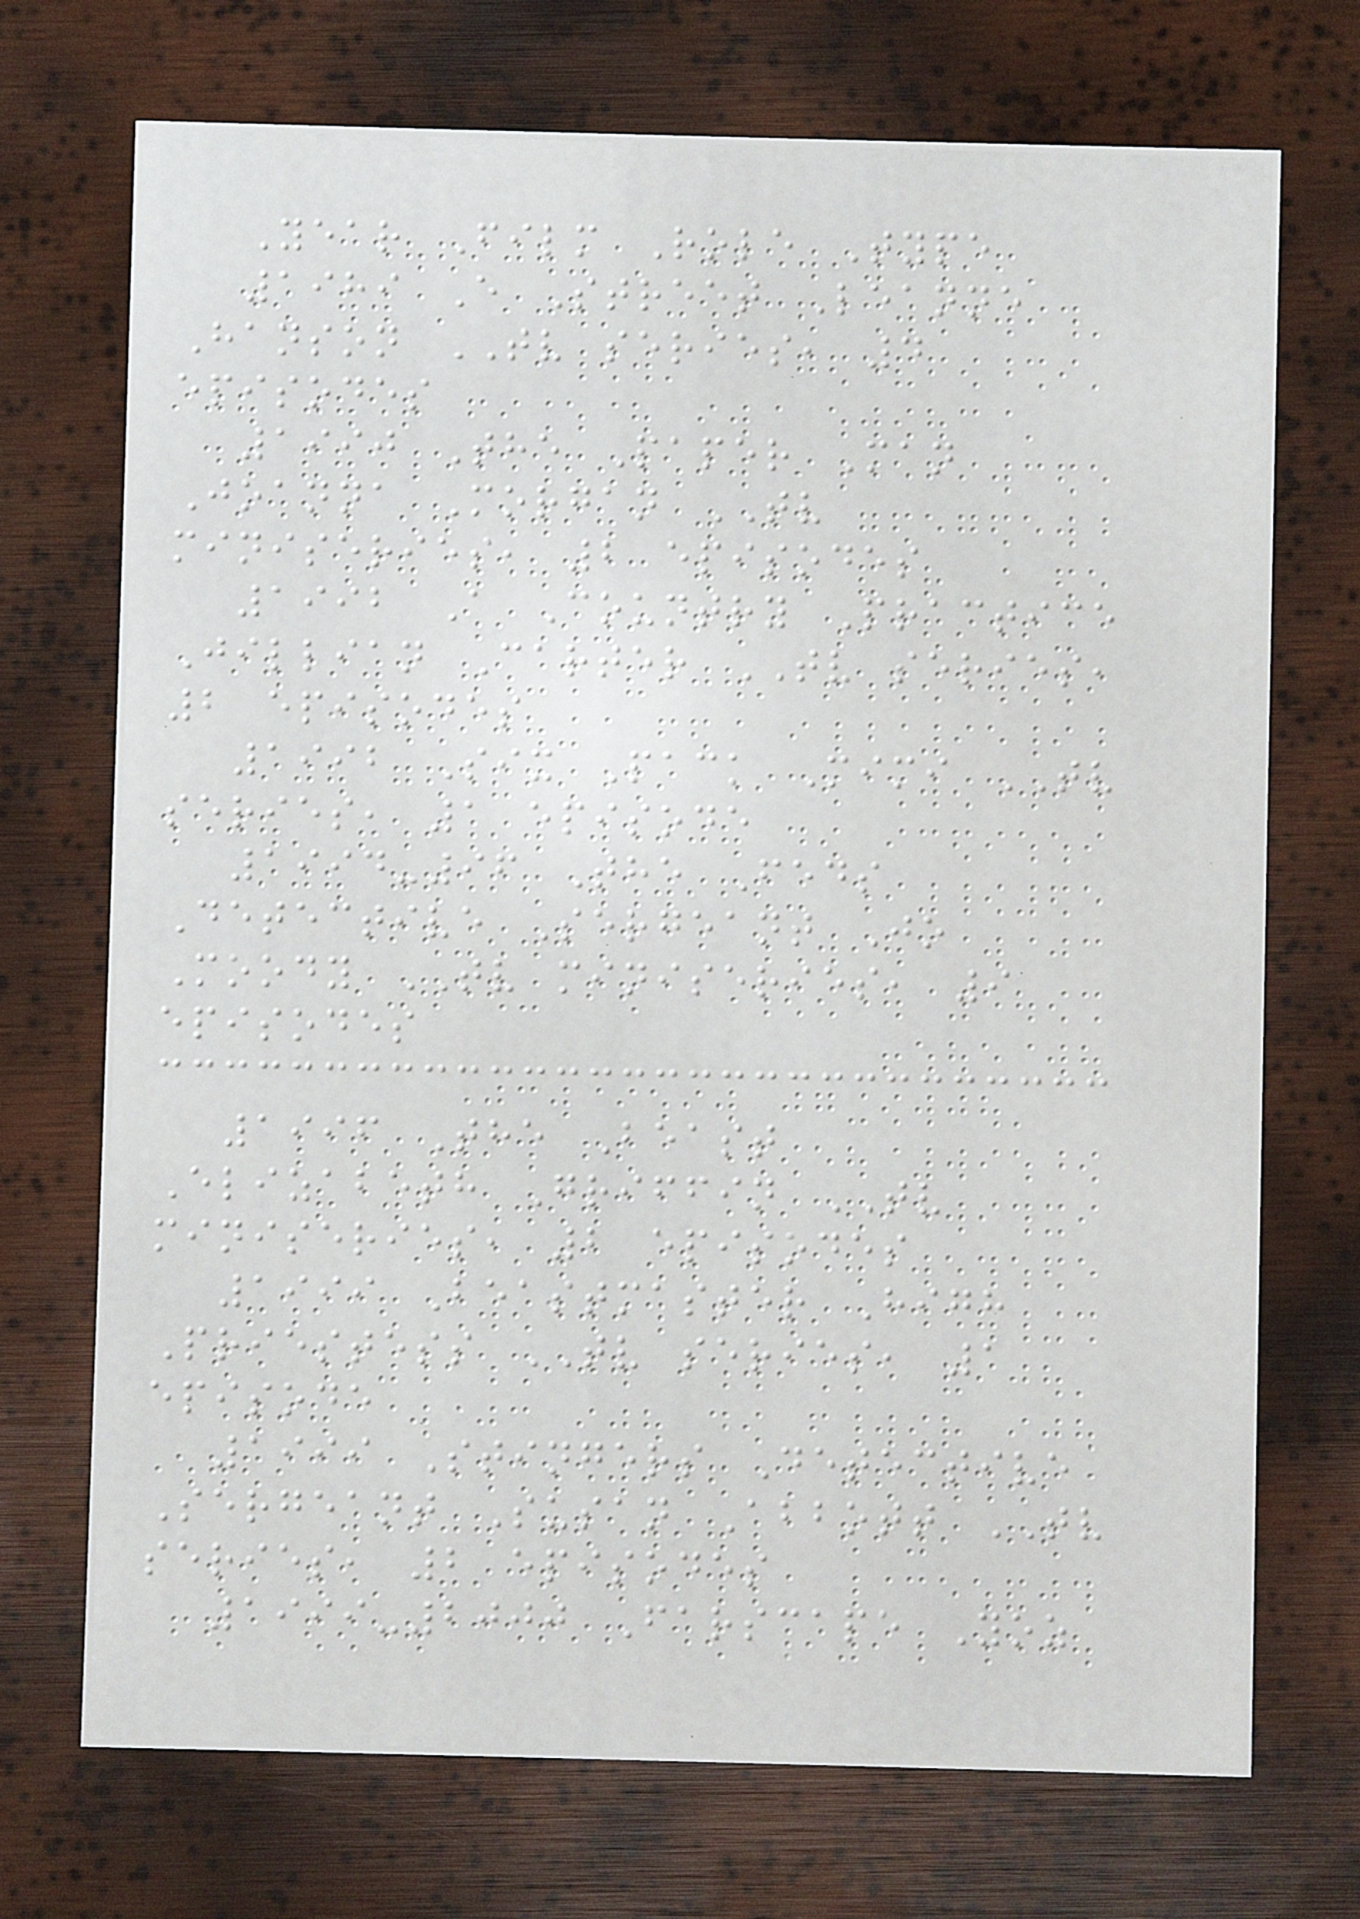Year Film Role Type
1989 E Street Leanne
Hanson TV series, 4
episodes
1990 The Paper Man
Joanna Morgan TV
miniseries, 2 episodes
1992 A Country Practice
Jillian Carter TV series,
2 episodes
1992 Six Pack Mimi TV
series, 1 episode
1994-96 The Feds
Detective Sergeant Jo
Moody TV miniseries, 9
episodes
1996 The Beast
Elizabeth Griffin TV
miniseries, 2 episodes
1999 Beastmaster High
Priestess TV series, 1
episode
1999 Stingers Detective
Sergeant Susan Abbott TV
series, 2 episodes
1999-2000 Farscape Yoz
